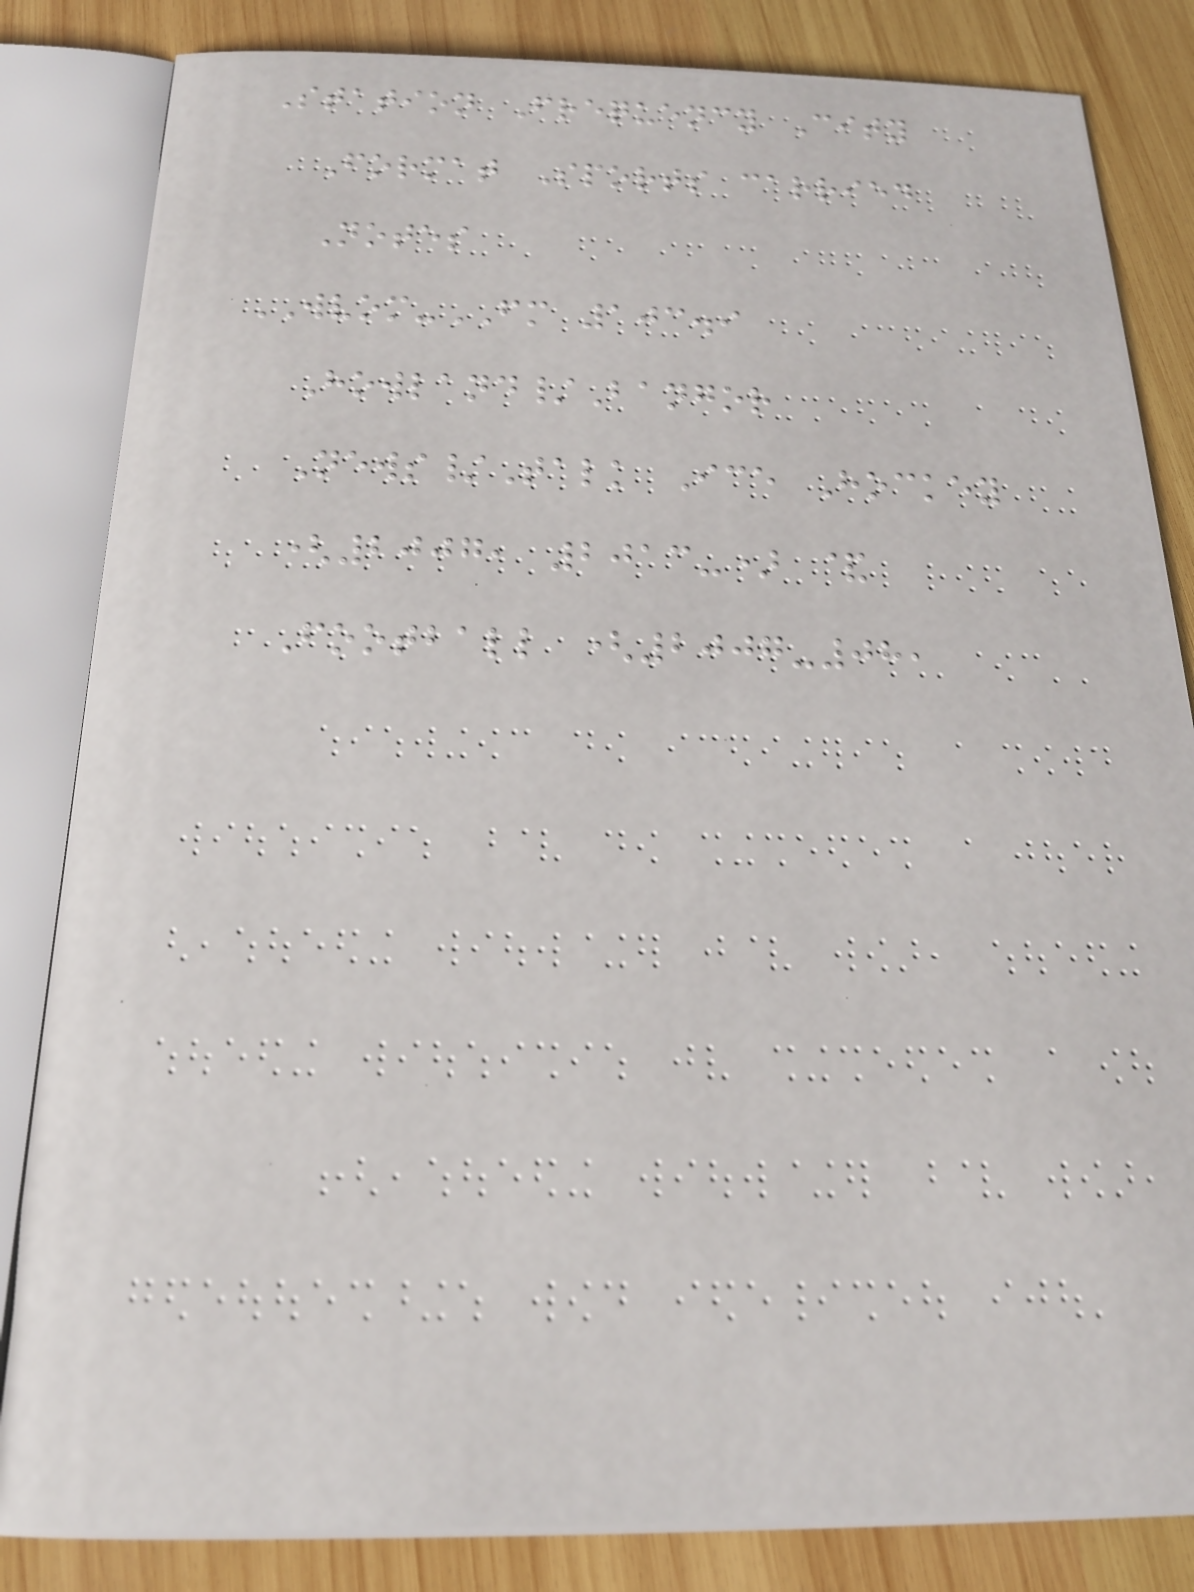Station Frequency City
Format Sports carried
Notes
WVOM-FM 103.9
Howland/Bangor
News/Talk Ice Hockey
(2007, 2013-) &
Football (2007-08,
